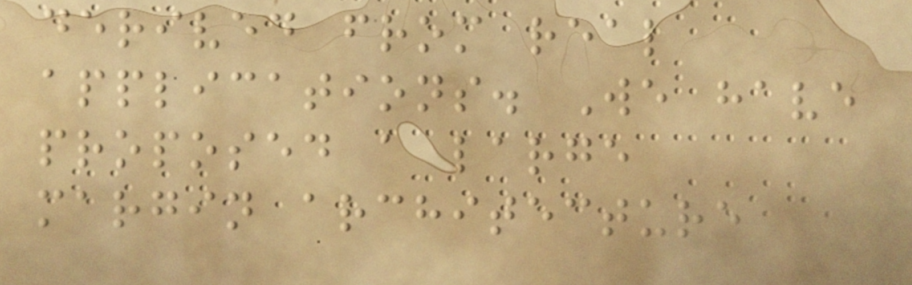derived from real
applications. We have
proposed a large
margin architecture
